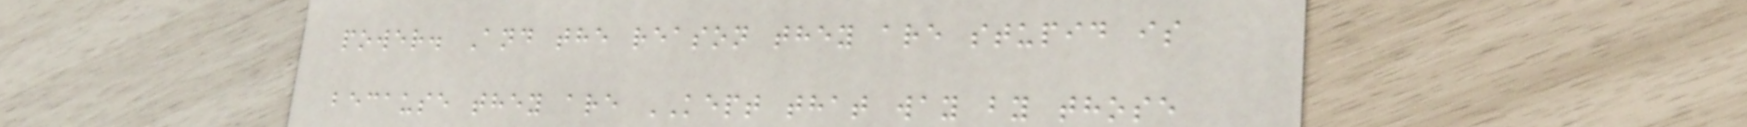power. And the reason they are stupid is
because they are KEPT that way by those
